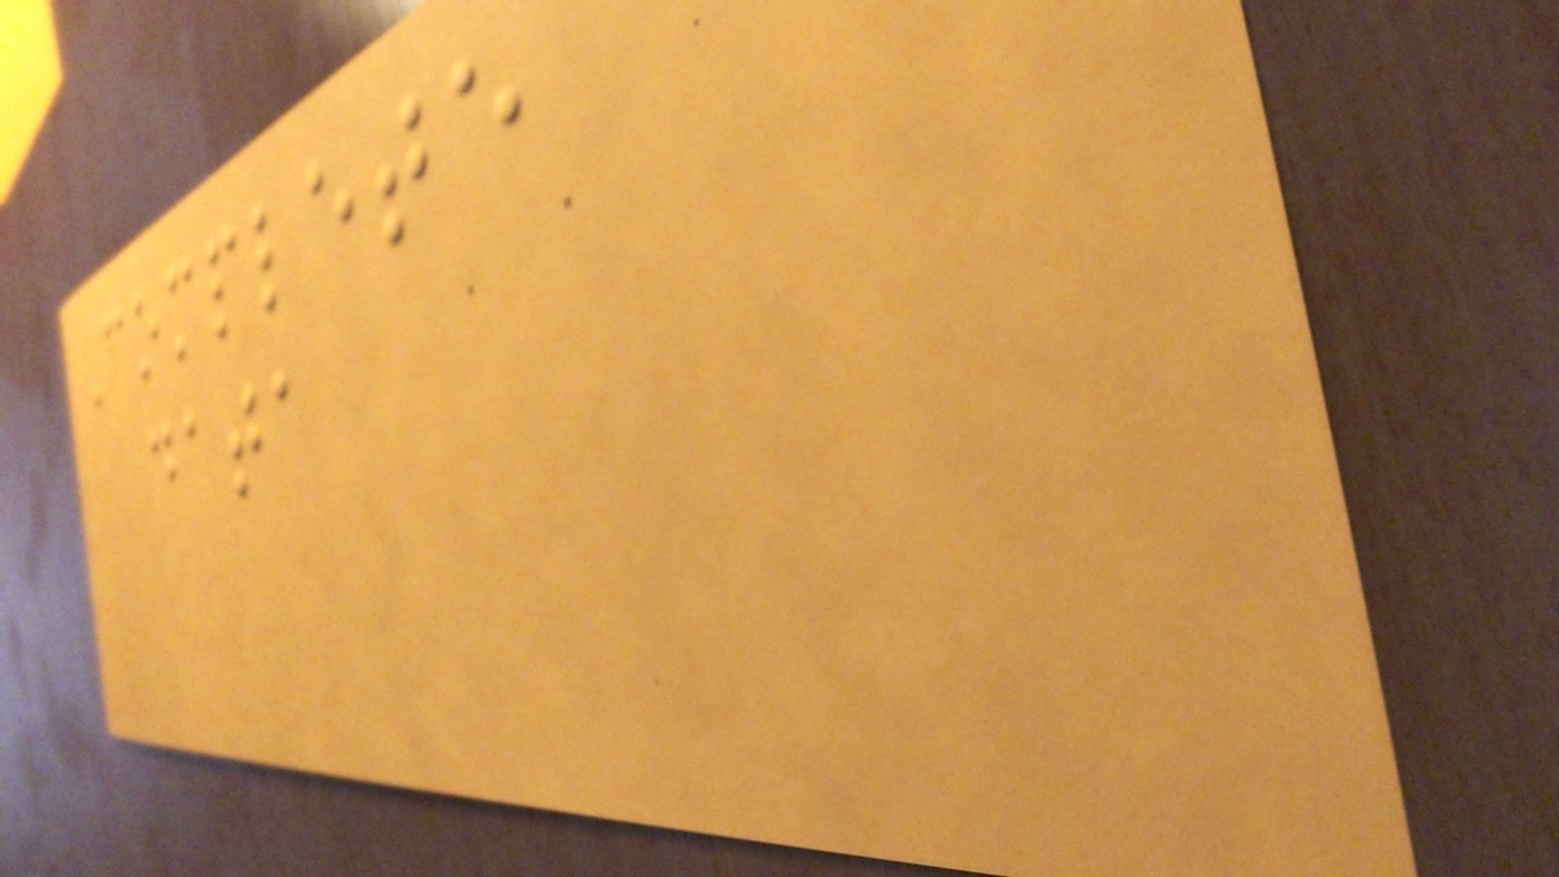Complete
data
